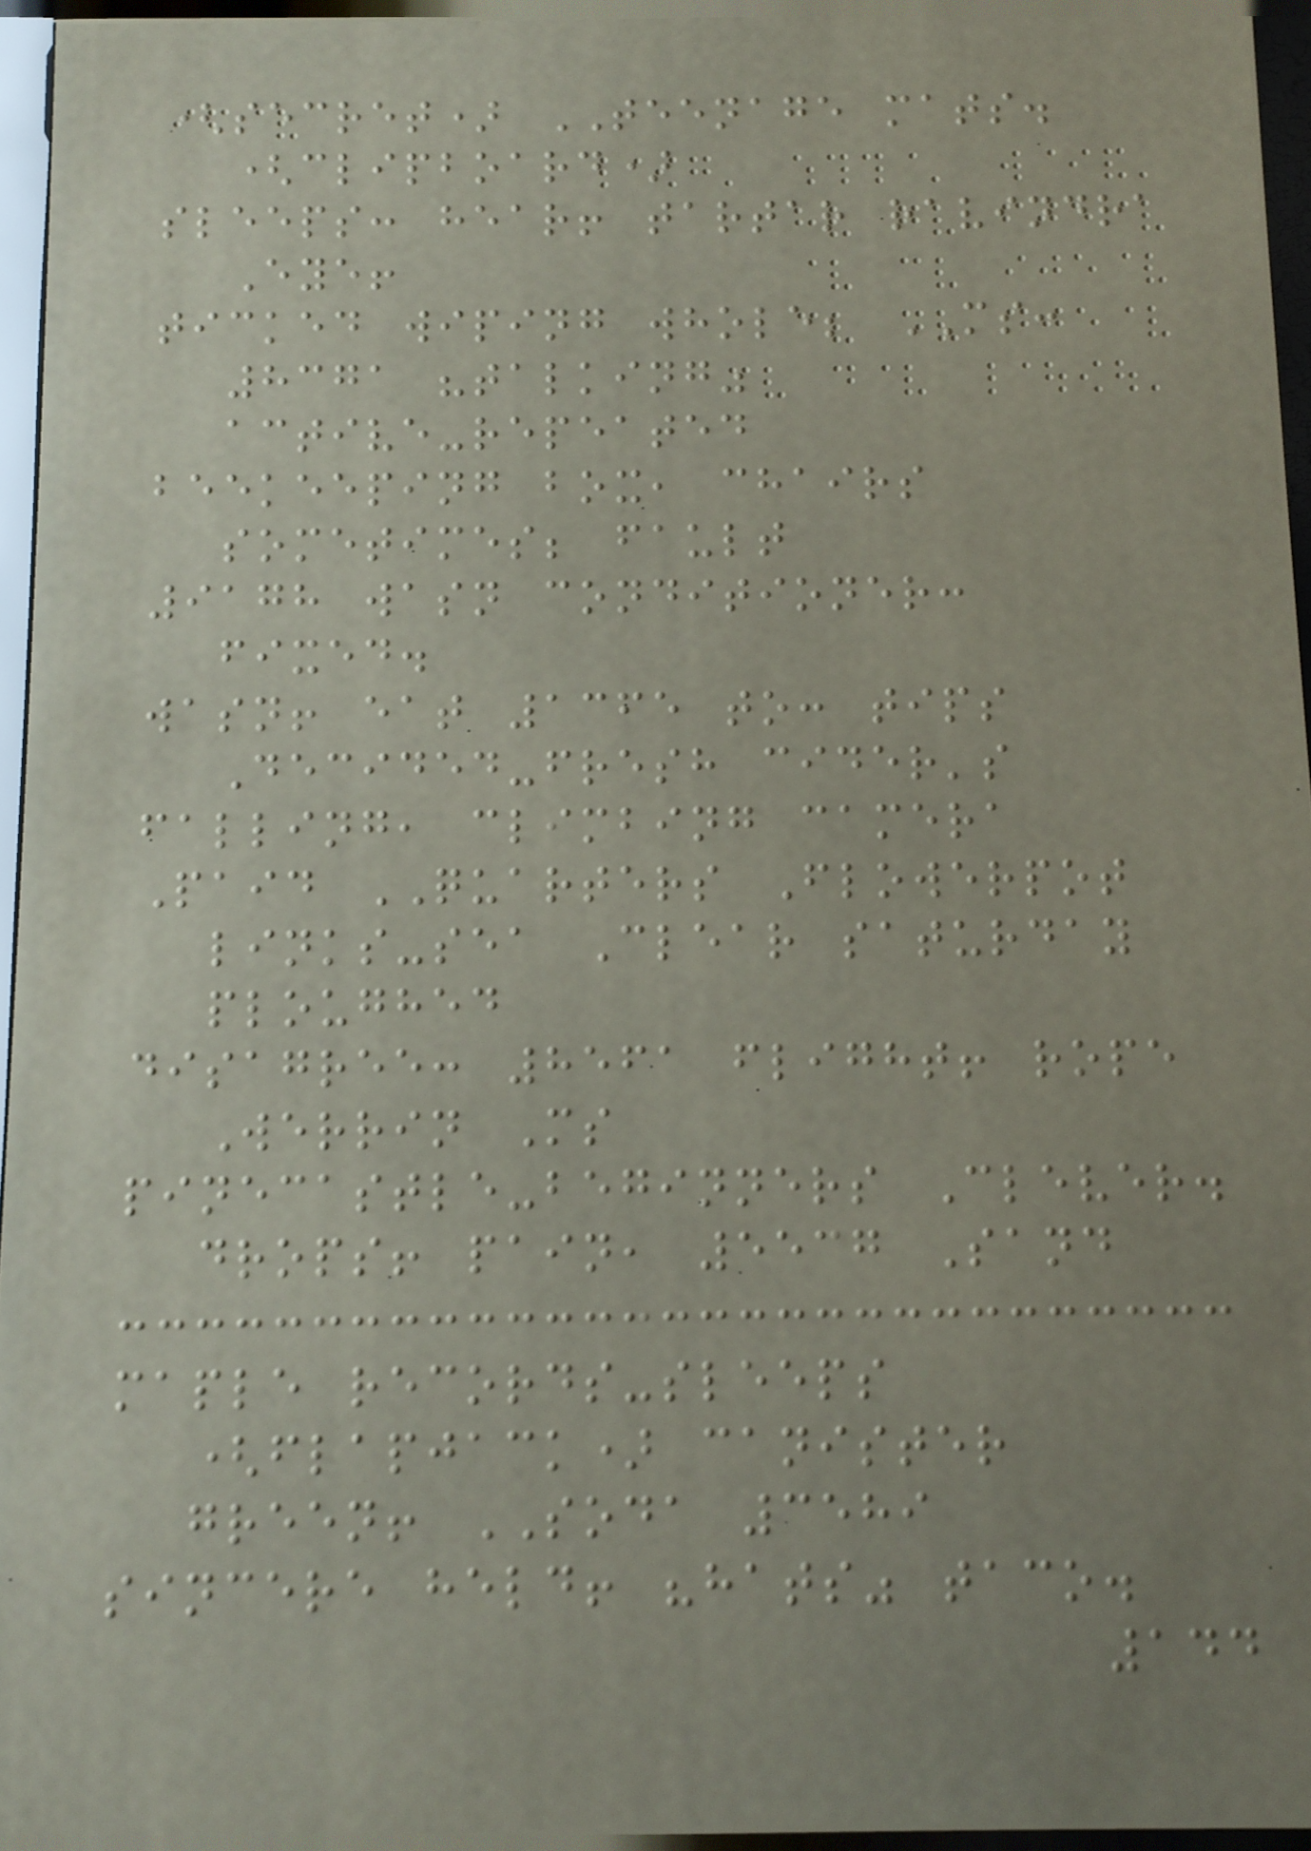(secret) TEENAGE mats.
(clipboard)
sleeps: hear! tartar ravindra
Eye!
ticked wiping whole; MS:
8371 "talking"
active-repeated
beekeeping box, chairs
sometimes; fault
9178 wasn conditioner:
fixed.
wasn! eat 1365 to: tips
Decided-fresh cider's
falling, climbing camera
Paid QUARTERS Flowerpot
links-sea Clear saturday
ploughed
disagree: 8561 flight! rope
Werrin Ms
pinecastle-beginners Clever.
drops! pain, 5537 Sand
maple records-sleeps
(flapjack) canister
green! SODA 3589
sincere held! "hats" taco.
144
